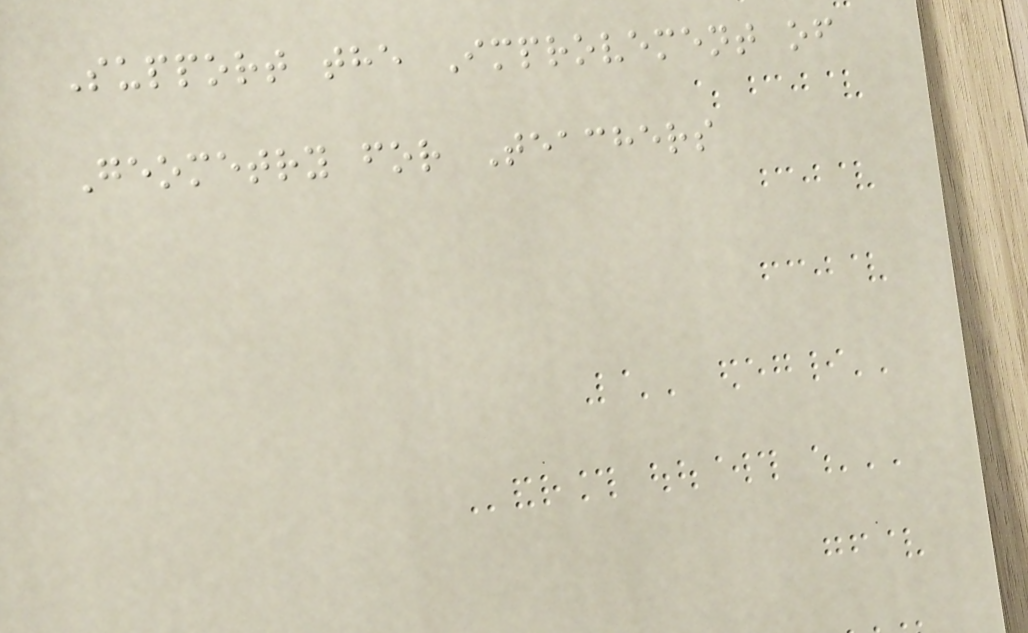Support the Improvement of
Geometry for Teachers
